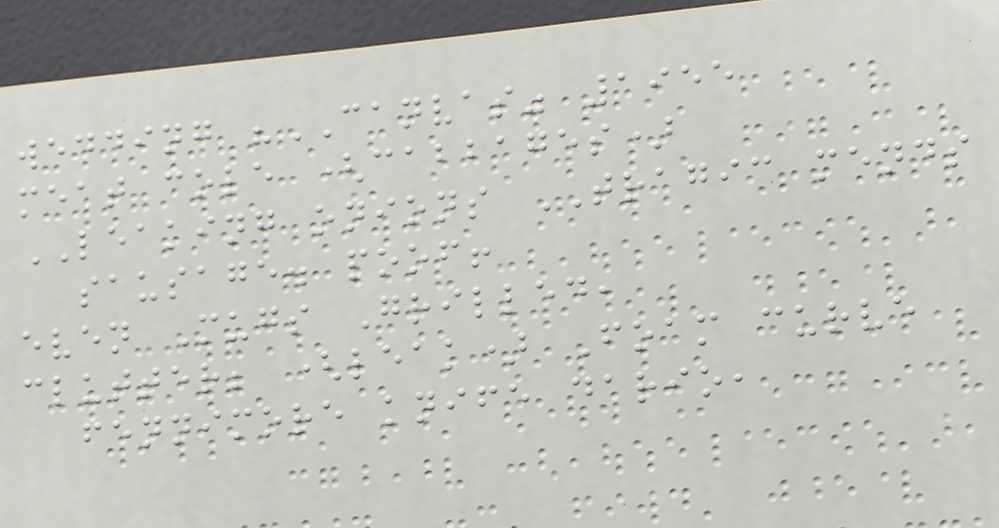wedding "CANVAS" 1955
meat cole (cabbages)
LEAKING onions TRAGIC mends
sausage. poof!
even Mugs Grilled,
clutter; (leak) Foam curve
fennimore knife dario,
